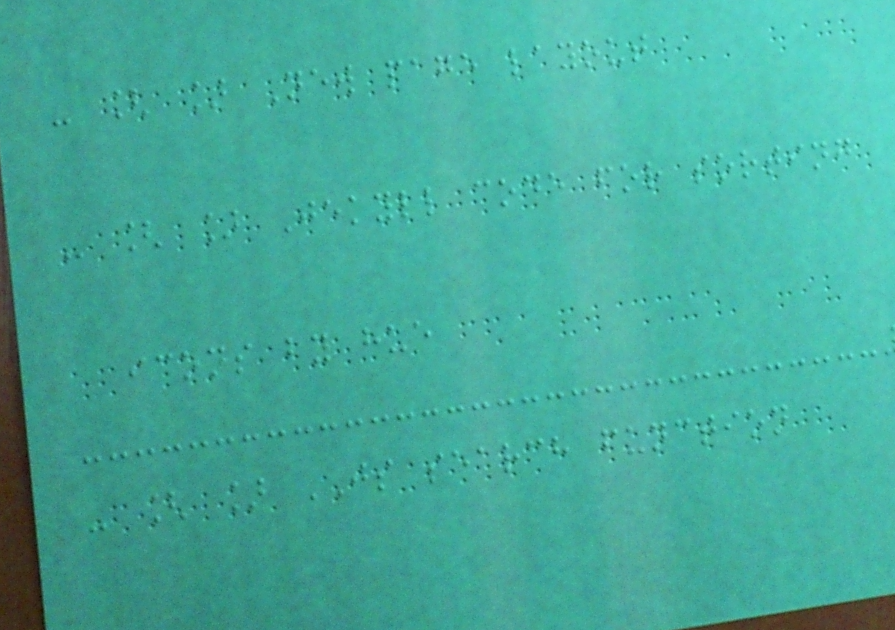- [ ] New page layout
- [ ] Jekyll code for sorting
icons by hue
- [ ] JS search function
